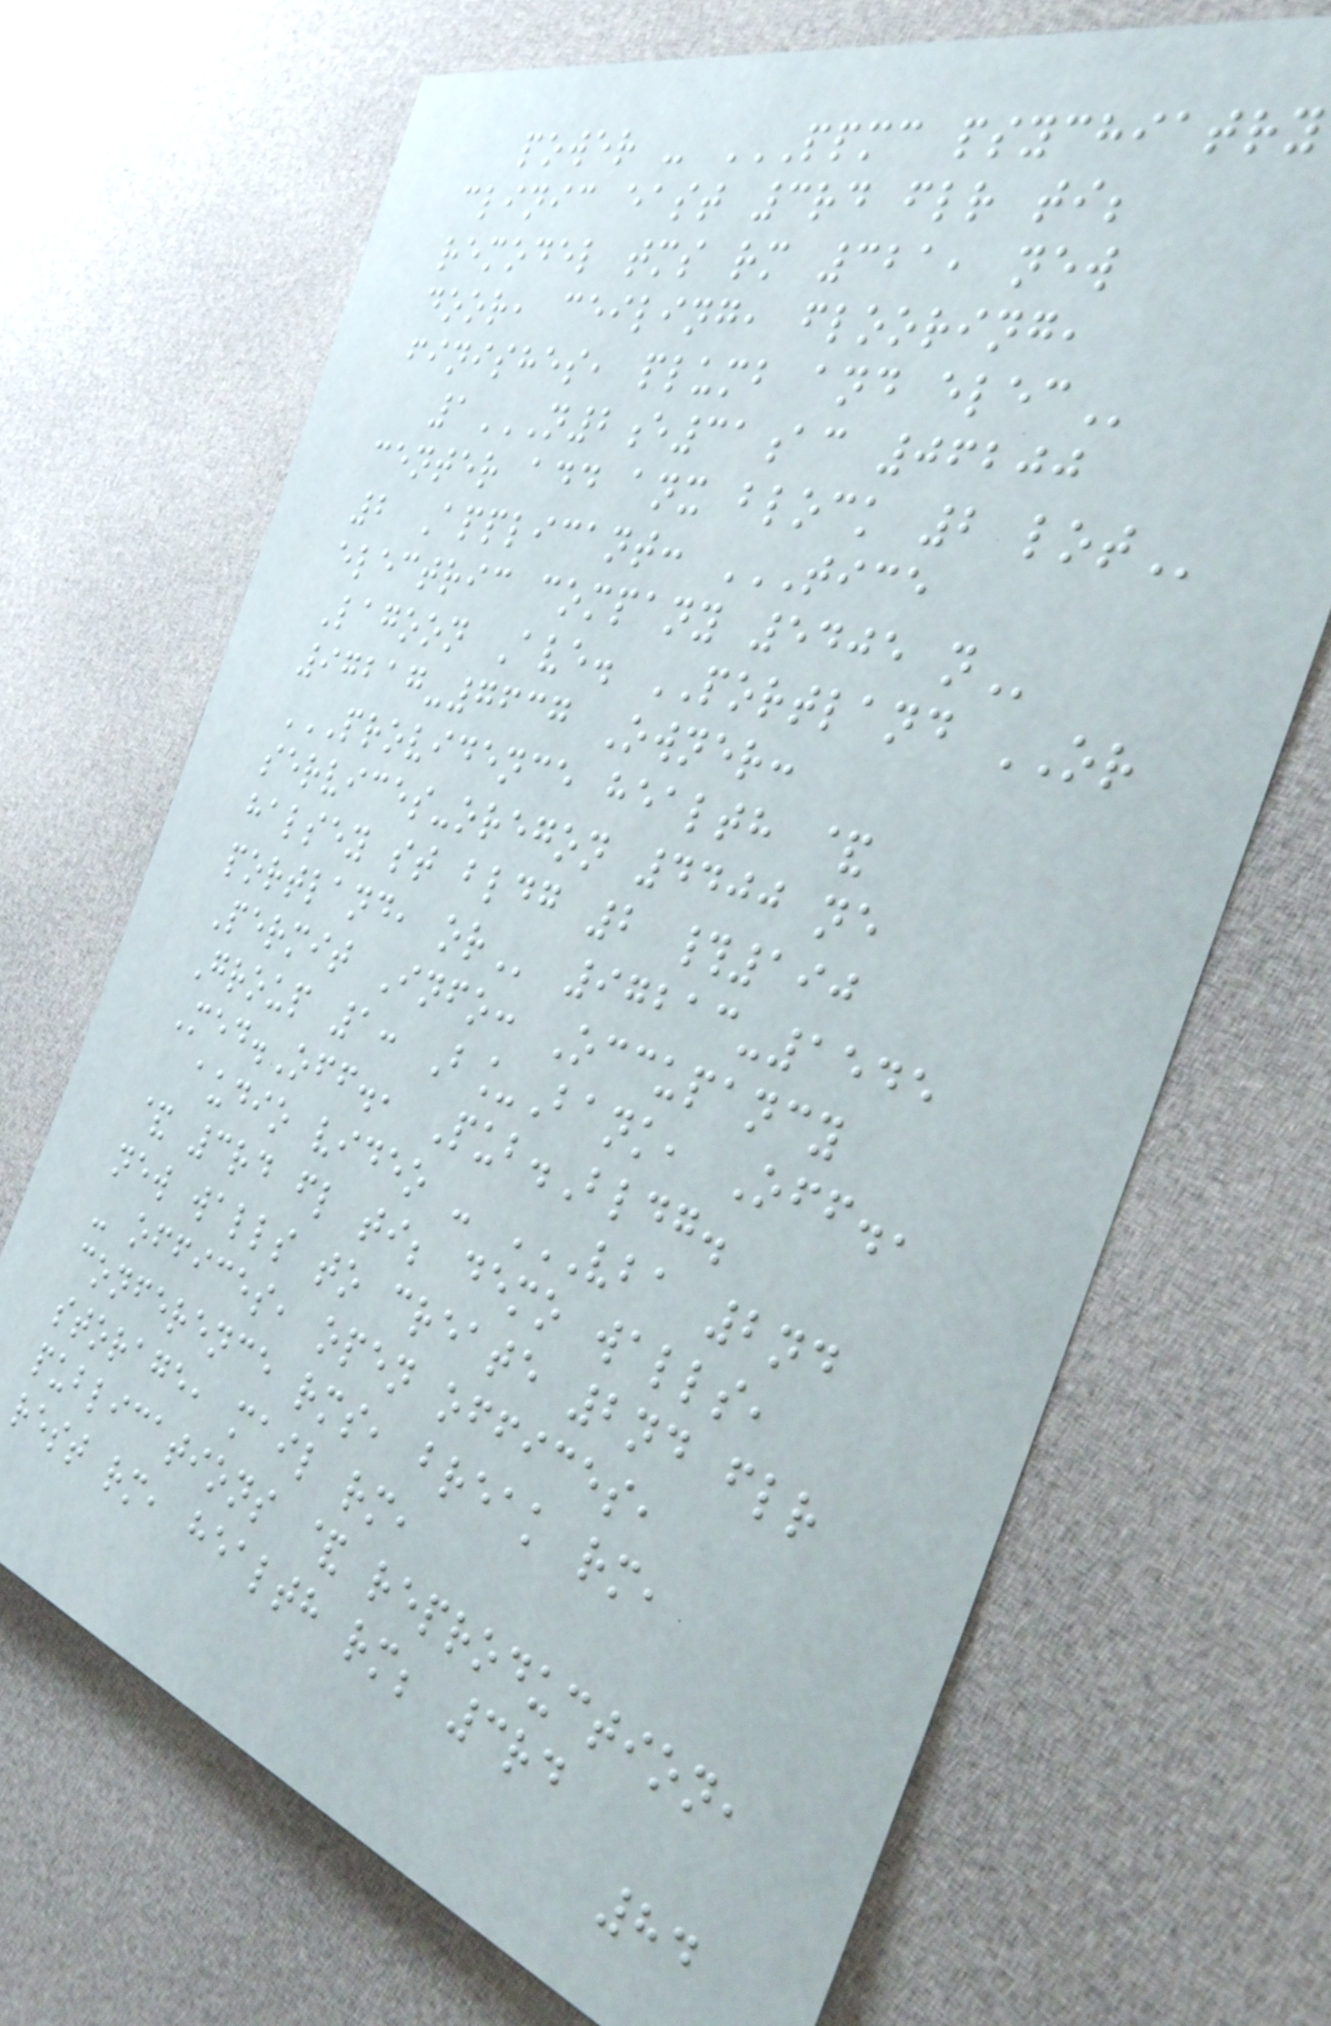power - PPMC PSYCHIATRY
CLINIC EAST 3RD FLR TI;
REMODEL TMS RM 321, NEW
DOOR, CEILING, FLOORING,
FINISHES, PLUMB AND ELEC
1N2E31AC 06200
CENTER ADD ANX BLOCK 2 LOT
2 Applicant: TICE
ELECTRIC COMPANY 5405 N
Lagoon Ave. PORTLAND OR
97217-7637 Owner:
PROVIDENCE HEALTH &
SERVICES-OREGON 4400 NE
HALSEY ST BLDG 2 #190
PORTLAND, OR 97213-1545
Permit Info: Occupancy
Group 1: B_Bank, Off.,
Med.Off., Pub.Bldg.
audio video - VBA 2ND
& 3RD FL TI; DEMO WALLS,
NEW WALLS TO CREATE 2ND FLR
- OFFICES, OPEN OFFICES,
CONFERENCE RMS, BREAK RM,
STORAGE, MAIL RM,
PUBLICATIONS & REPRODUCTION,
REST RM, HEALTH RM; 3RD
84
